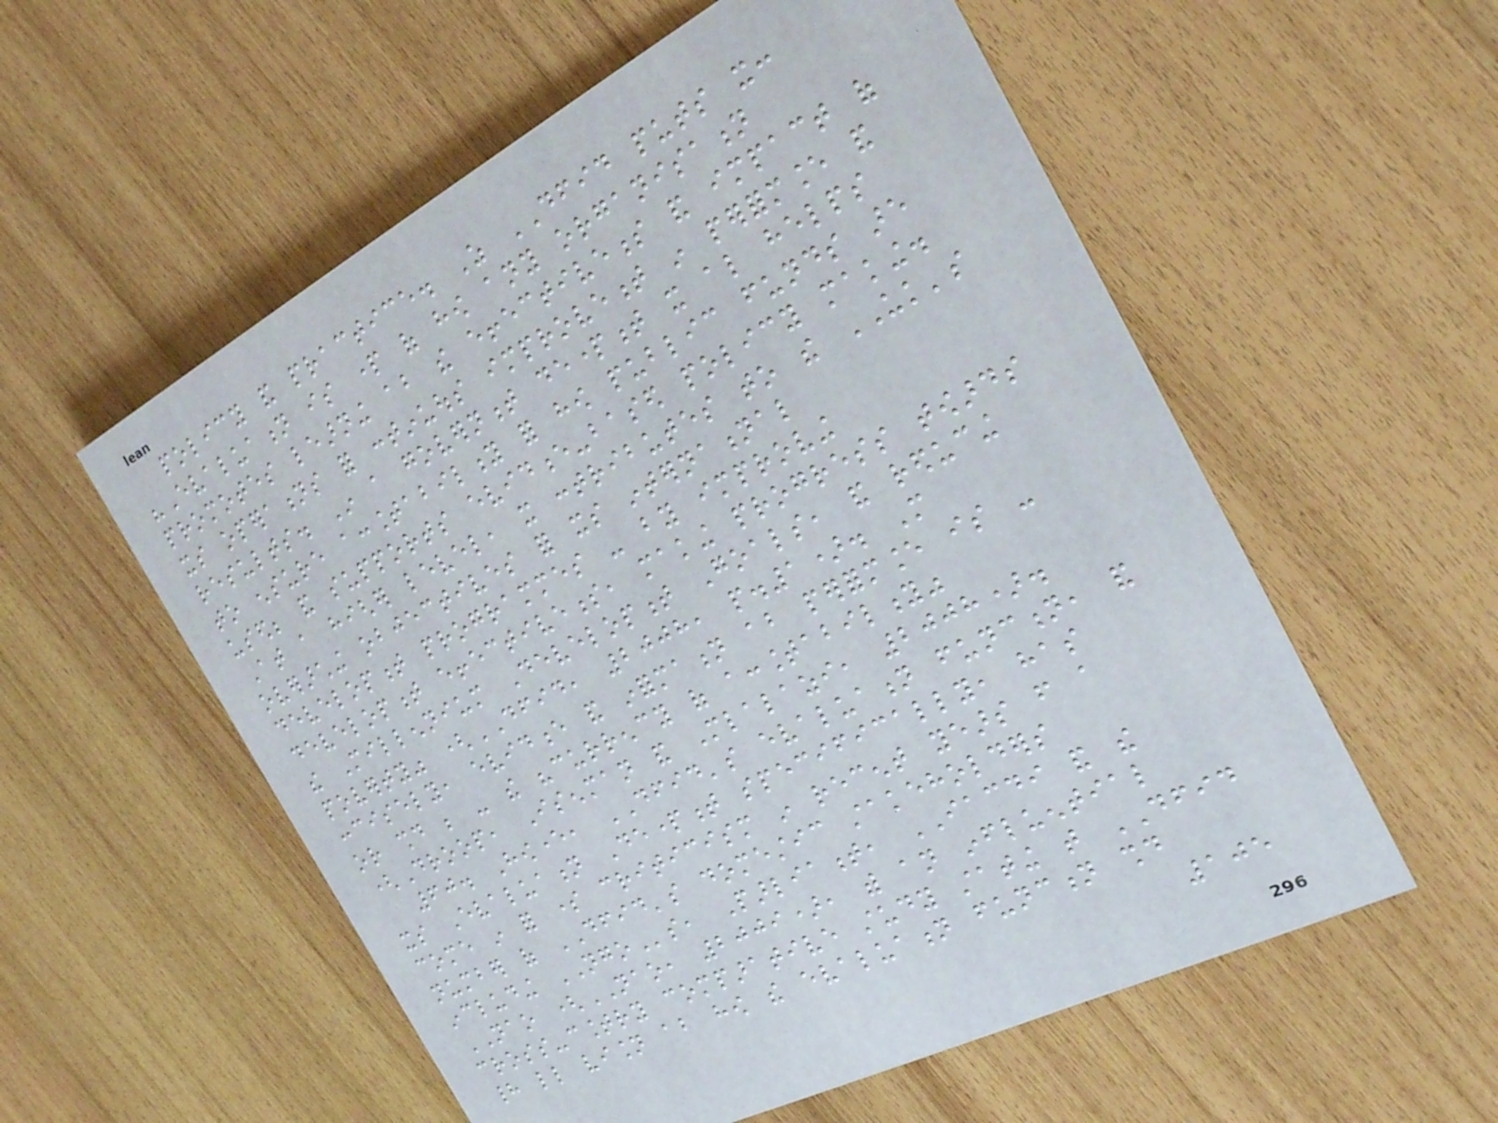policy and practice. As DFID puts it:
"Evaluation is part of how any organisation
promotes learning about the effectiveness and impact of
its operations for continuous improvement in performance and
results. In a government department it also helps
to ensure accountability for how public funds are
used; and supports evidence-based policy making.
At a higher level, it contributes to the UK's
overarching objectives for its international
development programmes - by improving
development effectiveness, making progress towards
the Millennium Development Goals, and reducing
poverty" (DFID, 2008, p.1). More
concisely, evidence and information about performance is -
or should be - the "currency of accountability"
(Droop, Isenman and Mlalazi, 2008).
60. However, DFID's evaluation function, and
its Evaluation Department specifically, has
come in for some criticism in recent years from a
number of DFID's domestic stakeholders
including NGOs, Parliament, IACDI and the
NAO (NAO, 2009), with an influential
cross-country comparative study stating that DFID
had little vision about how the evaluation function should
105
